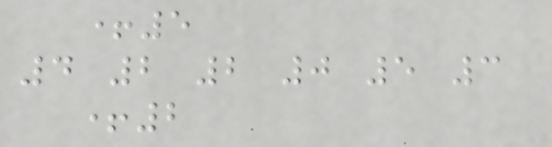+5
4 2 2 0 5 3
+2
